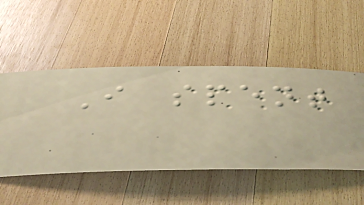I spent
